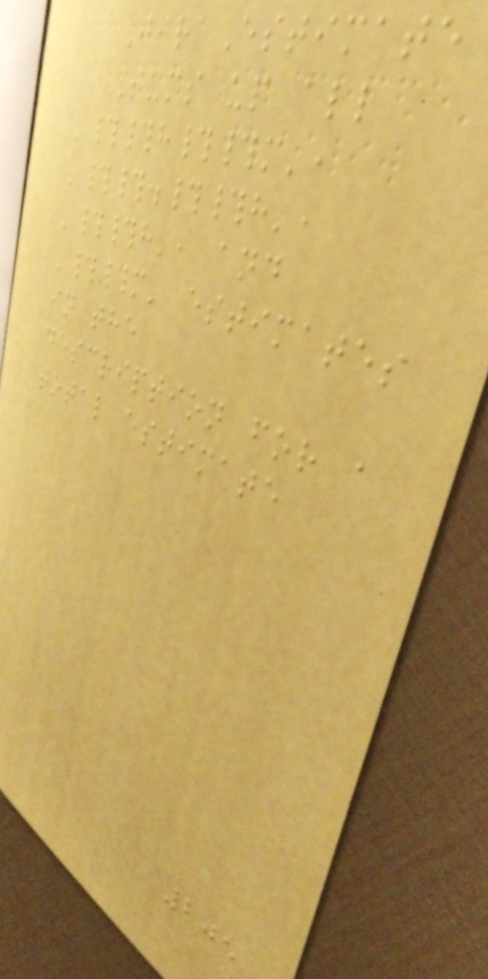JiraEstimate
Sums up all
'##h##m',
'##.##h',
'##h', and
'##m' estimates
in the
description for a
total estimate
205
